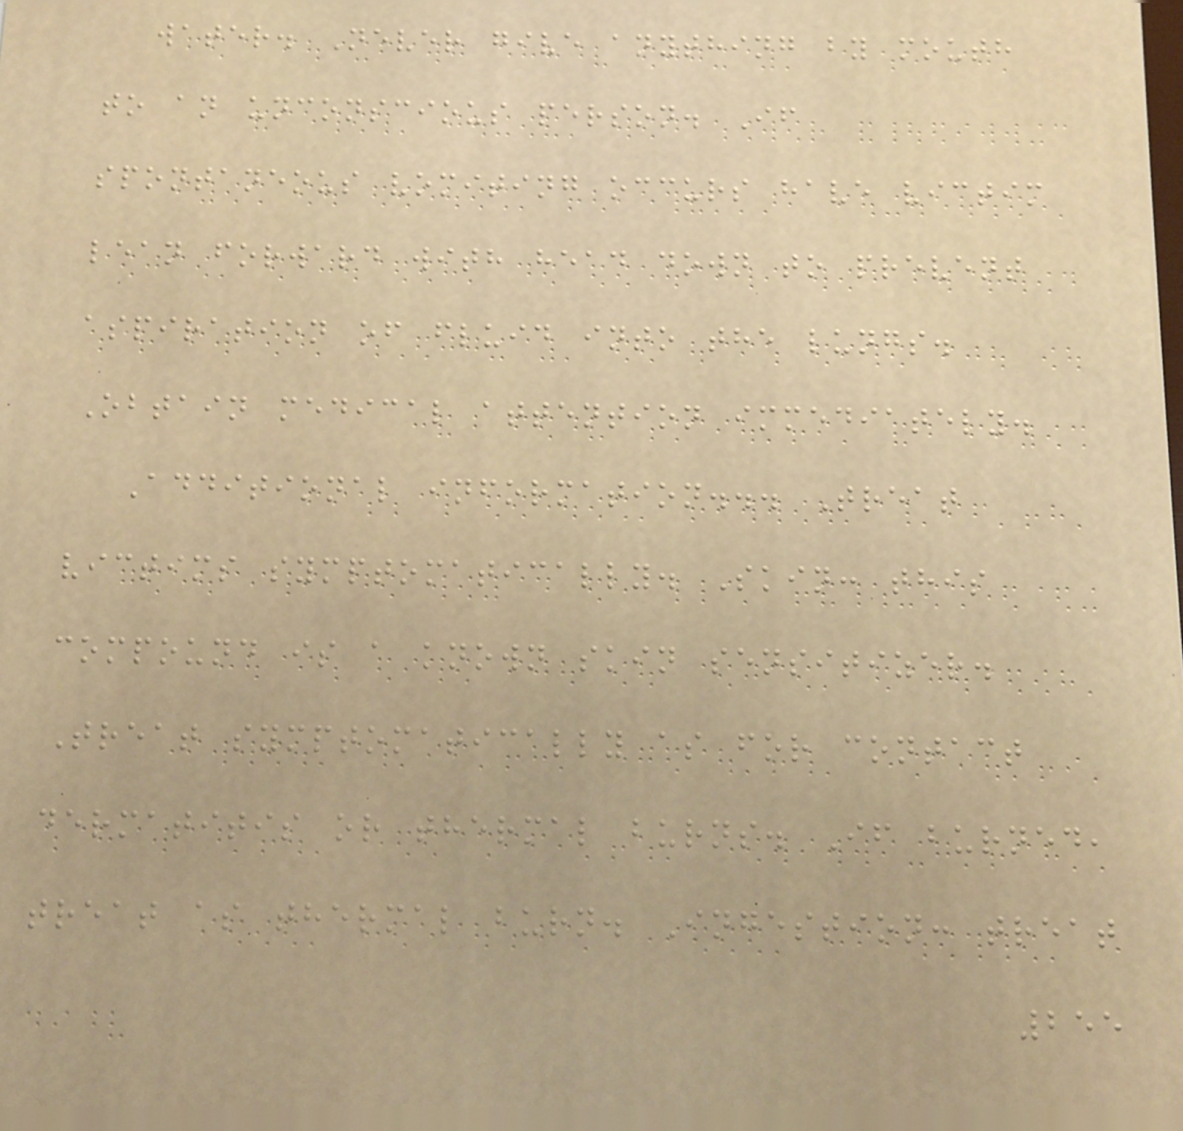water. Never give anything by mouth
to an unconscious person. If
spontaneous vomiting occurs have victim
lean forward with head down to prevent
aspiration of fluid into the lungs.
Obtain medical attention immediately.
Additional information... Treat
victims symptomatically. Skin: this
compound is a known skin sensitizer.
Treat symptomatically as for contact
dermatitis or thermal burns. If burned,
treat as thermal burn. Ingestion: treat
255
